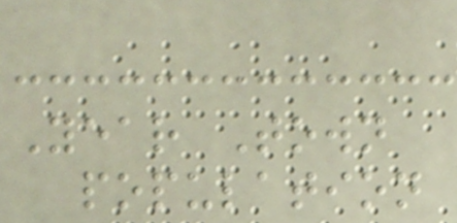Year Town
population
